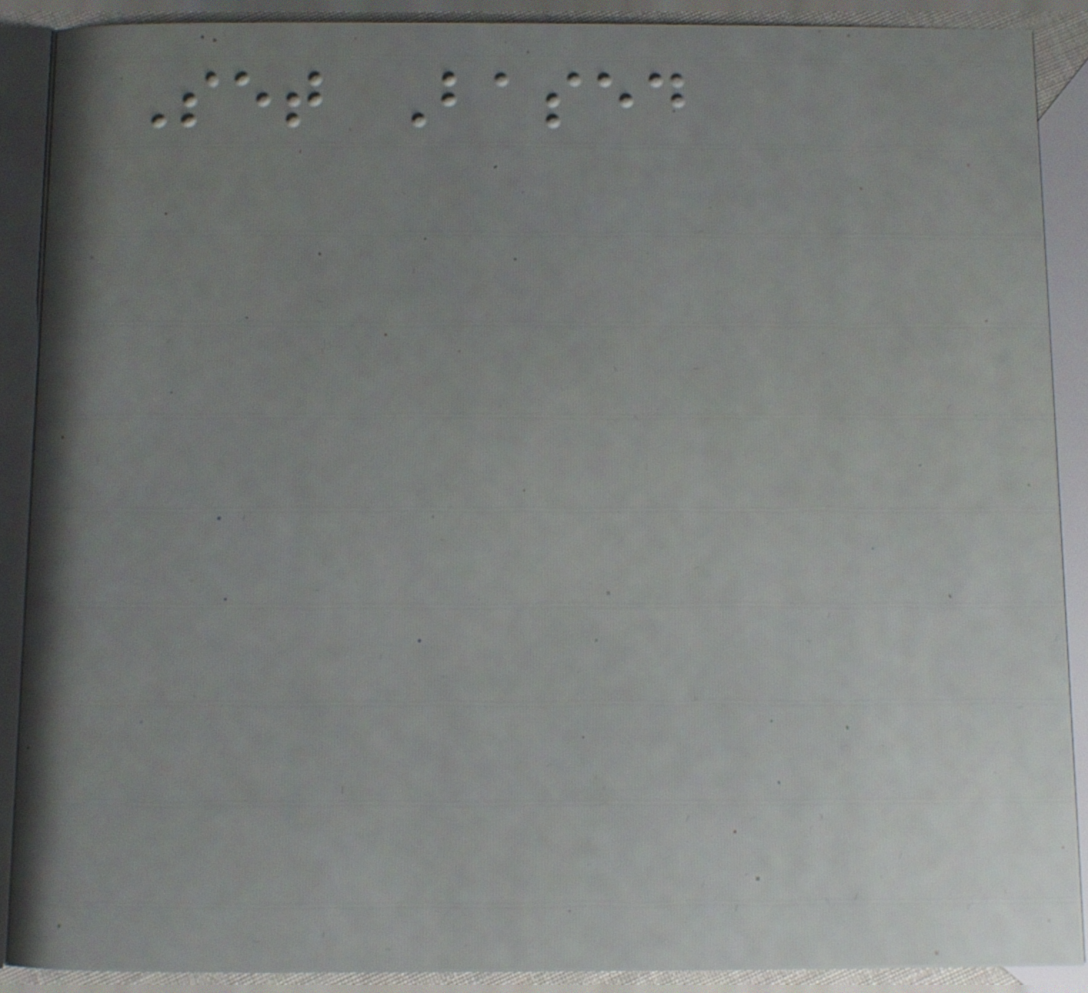Set Based
